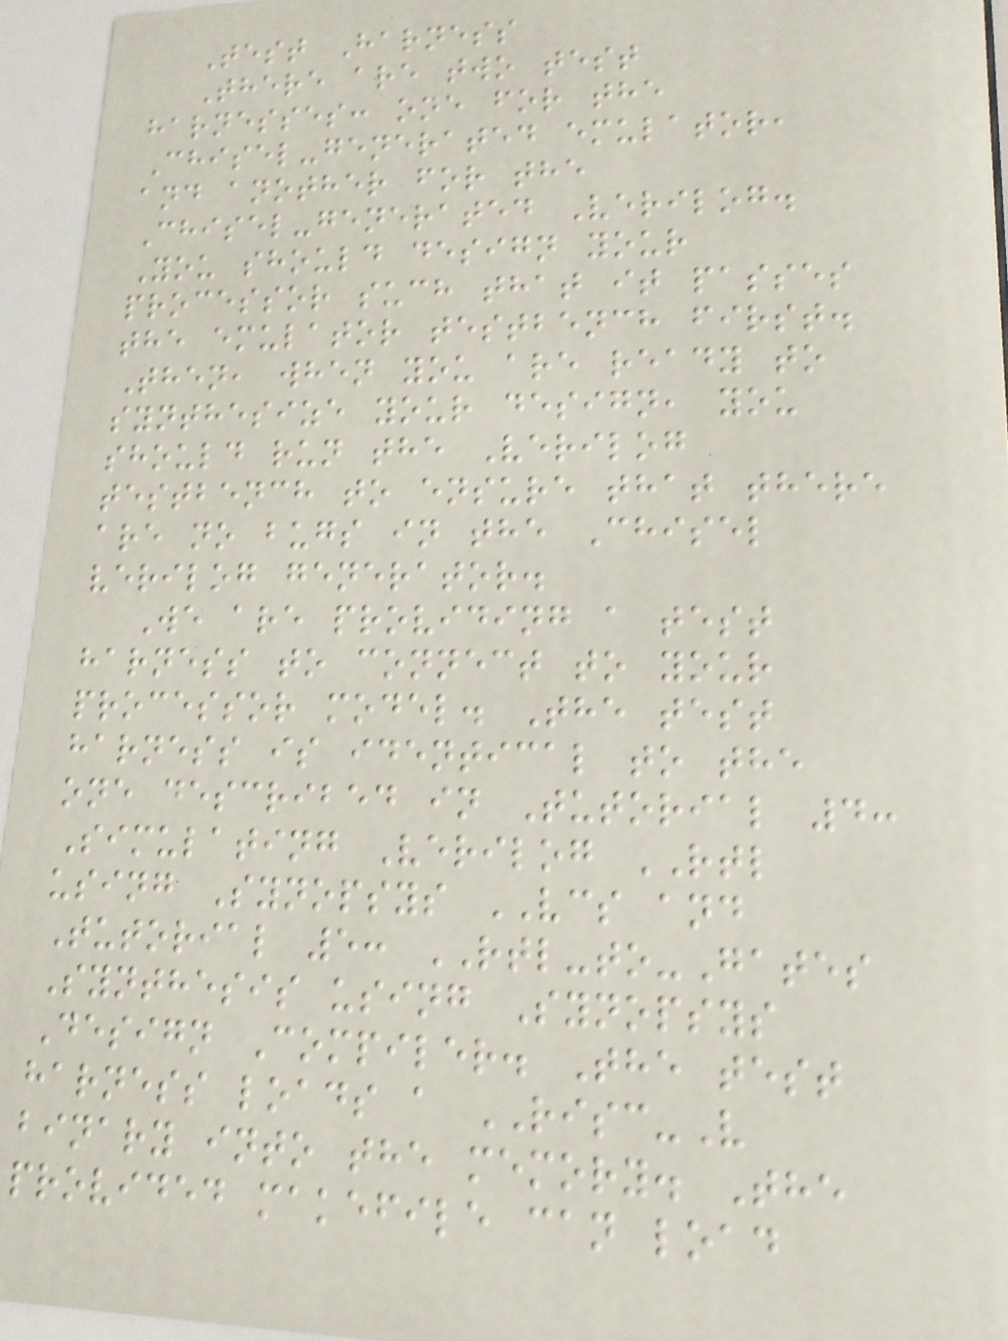Test Harness
There are two test
harnesses: one for the
Chisel-generated emulator,
and another for the
Chisel-generated Verilog.
You should design your
processor such that it passes
the emulator testbench first.
Then, when you are ready to
synthesize your design, you
should run the Verilog
testbench to ensure that there
are no bugs in the Chisel
verilog generator.
We are providing a test
harness to connect to your
processor model. The test
harness is identical to the
one described in Tutorial 4:
Simulating Verilog RTL
using Synopsys VCS and
Tutorial 5: RTL-to-Gates
Synthesis using Synopsys
Design Compiler. The test
harness loads a RISC-V
binary into the memory. The
provided makefile can load
